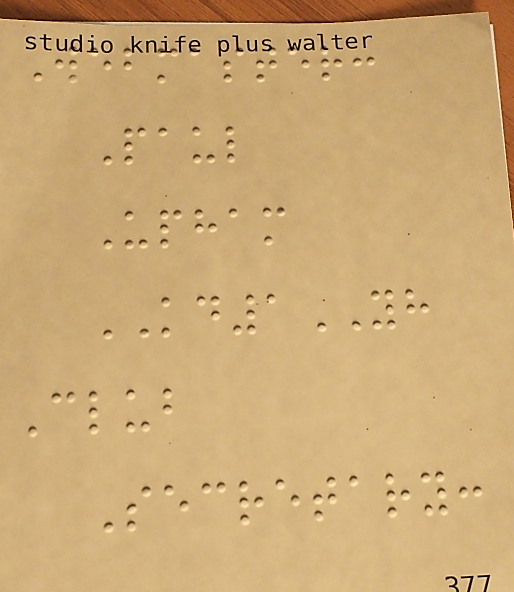Webmaster:
Paul
Upham
KD1YH
Club
Secretary:
